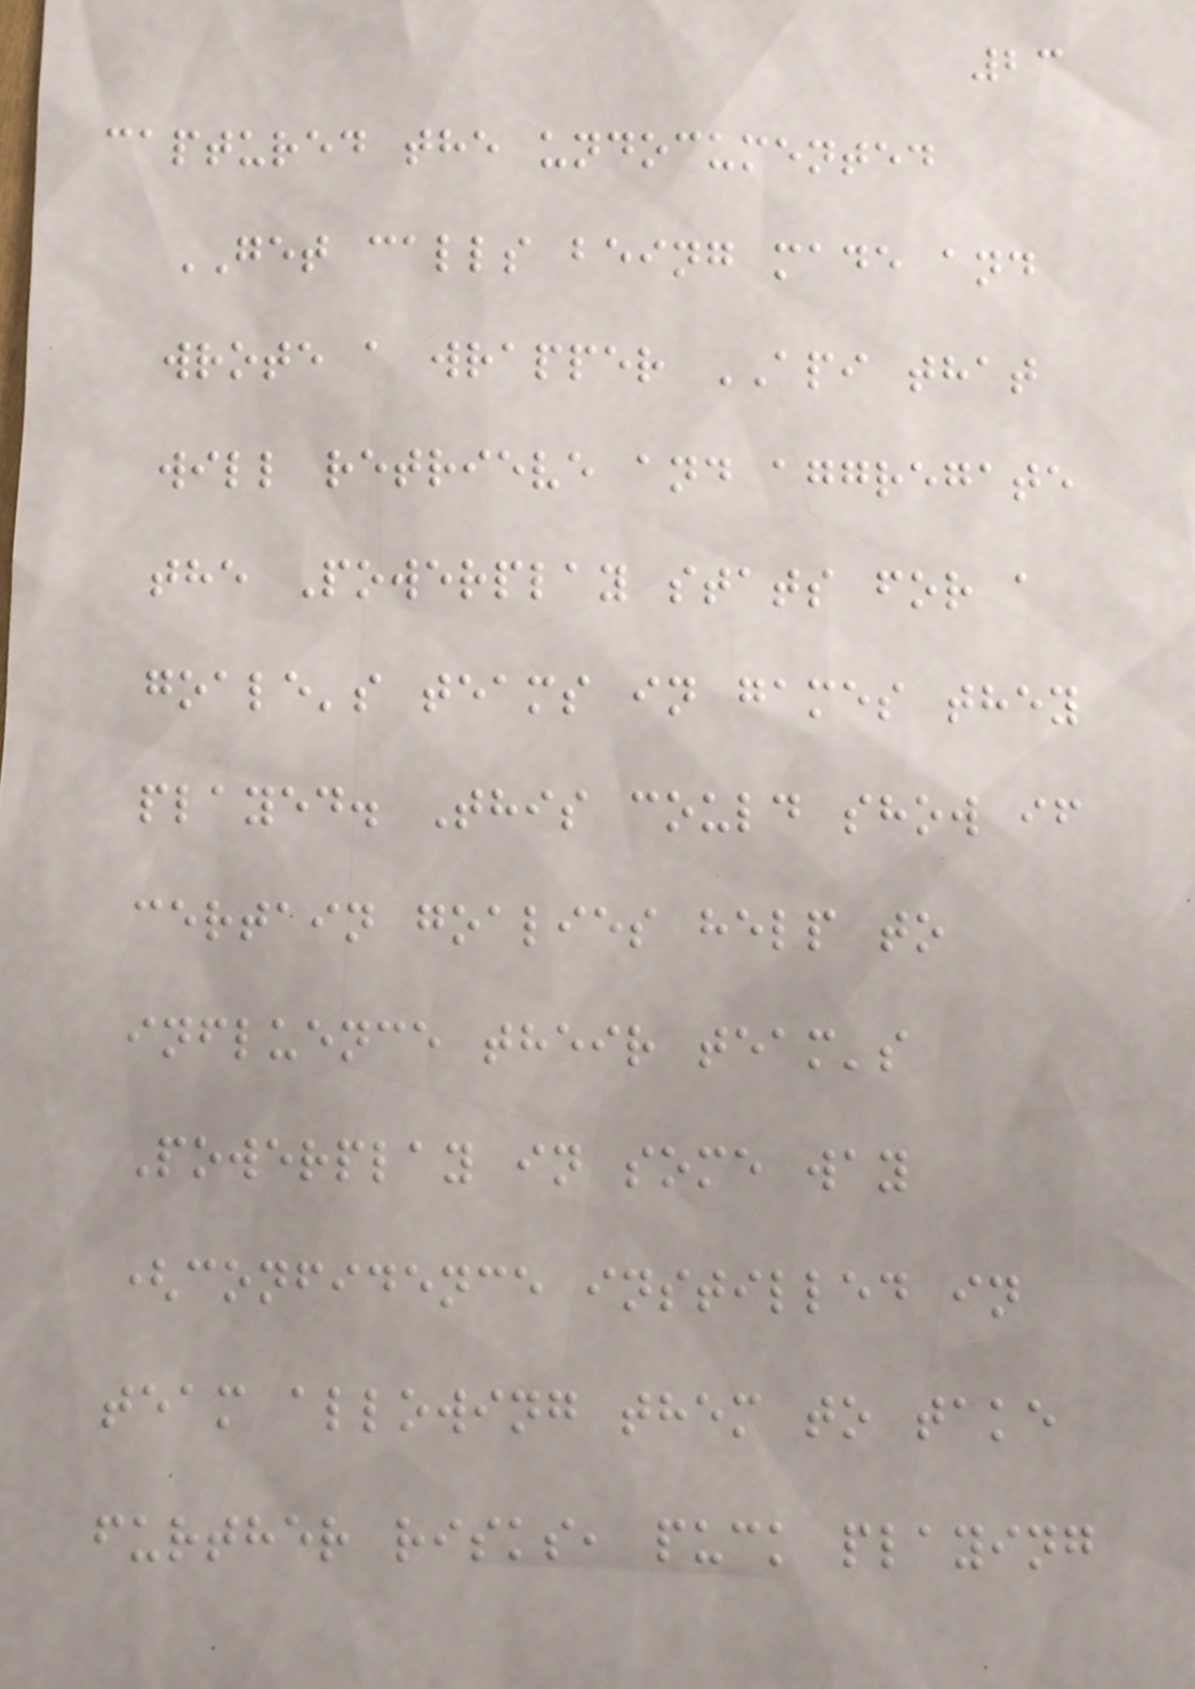23
captured the undocumented
GET calls being made and
wrote a wrapper API that
will retrieve and aggregate
the Powerplay stats for a
goale's teams in games they
played. This could show if
certain goalies help to
influence their team's
Powerplay in some way
(confidence instilled in
team allowing them to take
further risks, puck playing
